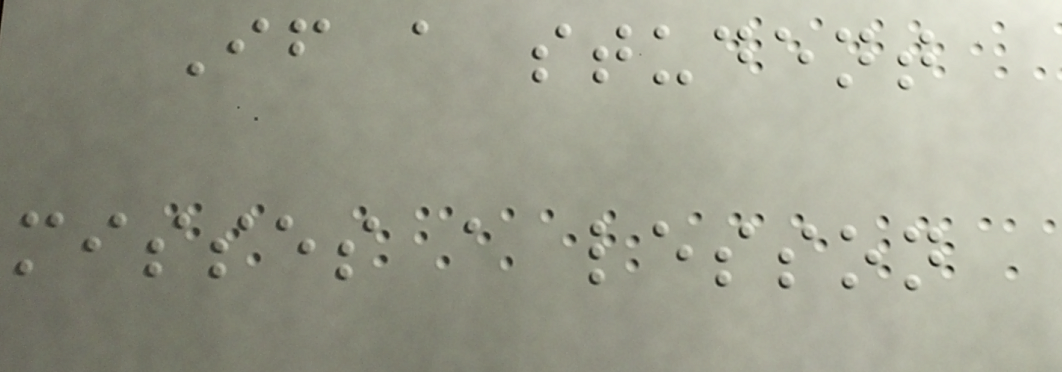If a student
misses a lesson
